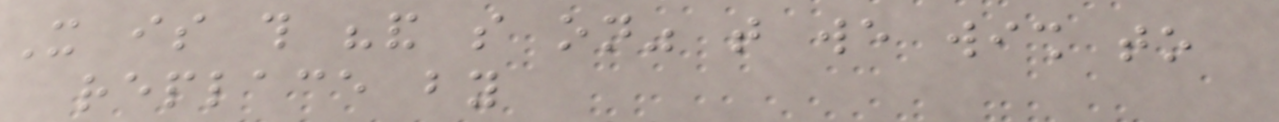It is this "and so on" that we wish to
replace by
